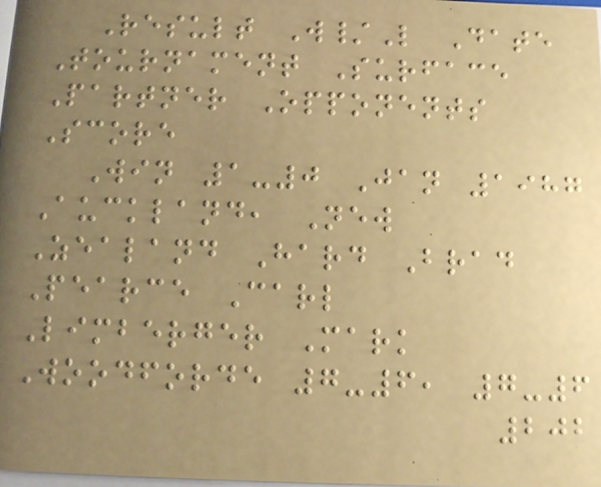Result W/L Date
Tournament Surface
Partner Opponents
Score
Win 1-0 Jan 1987
Auckland, New
Zealand Hard Brad
Pearce Carl
Limberger Mark
Woodforde 7-6, 7-6
202
